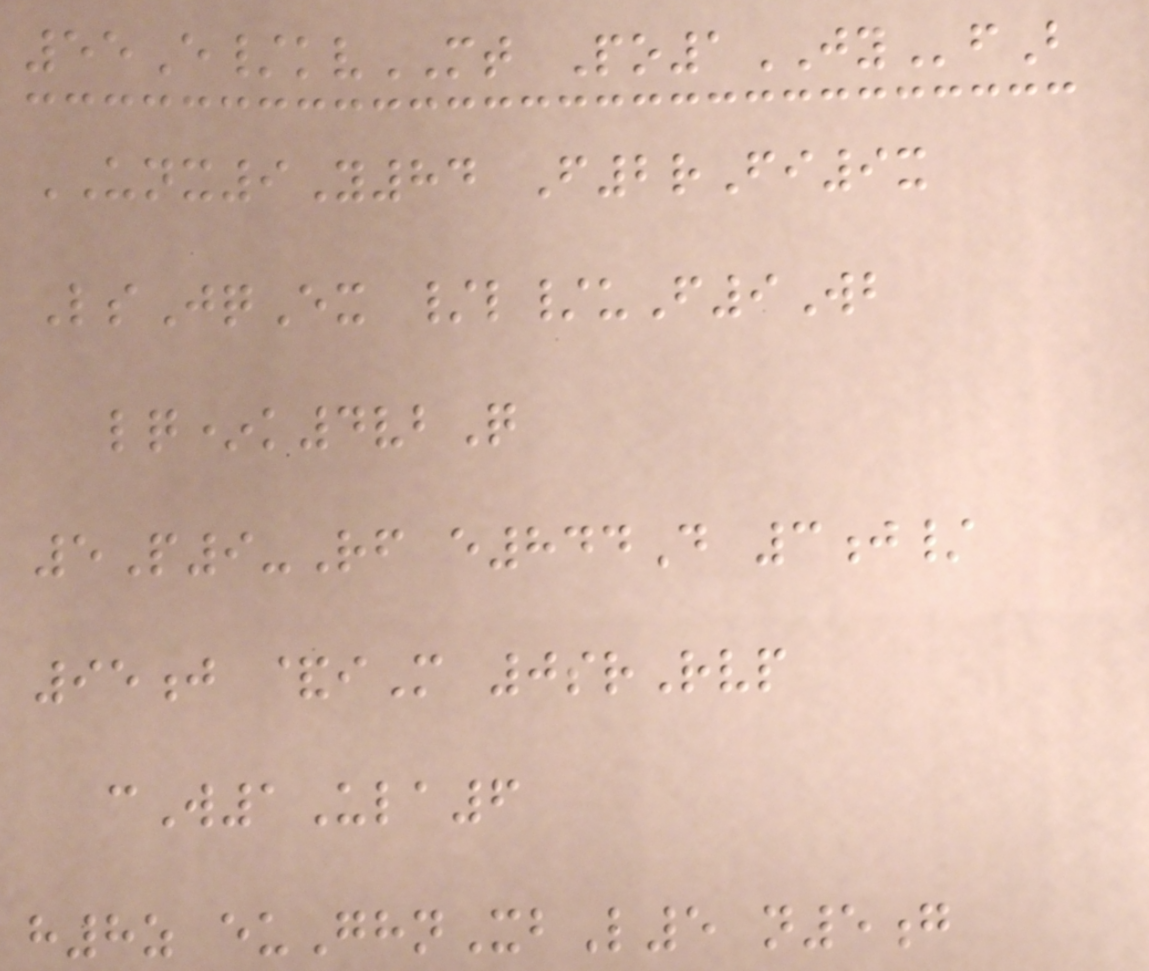55E/kvMT Po1JYfB
UNX9Y84 F2rFi9x
LsJqEx /l/uF9Wb
lq*k4vbQ
5P9-Rf e844D 3j/
95j &iM 0srRvp
cW1Ula6
h8z euGhnXbL5 n5g
